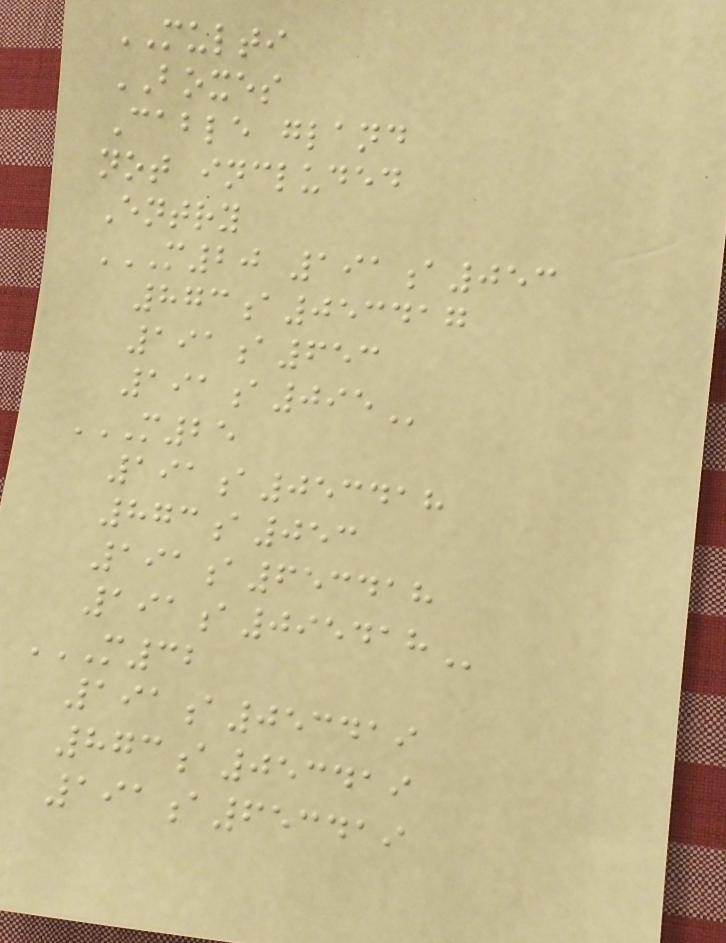MULTI
BOXES
Cable gland
not included
Entry
M20 191A053
873A053417
191A653
191A095
M25
191A053418
873A053
191A653418
191A095418
M32
191A053419
873A053419
191A653419
